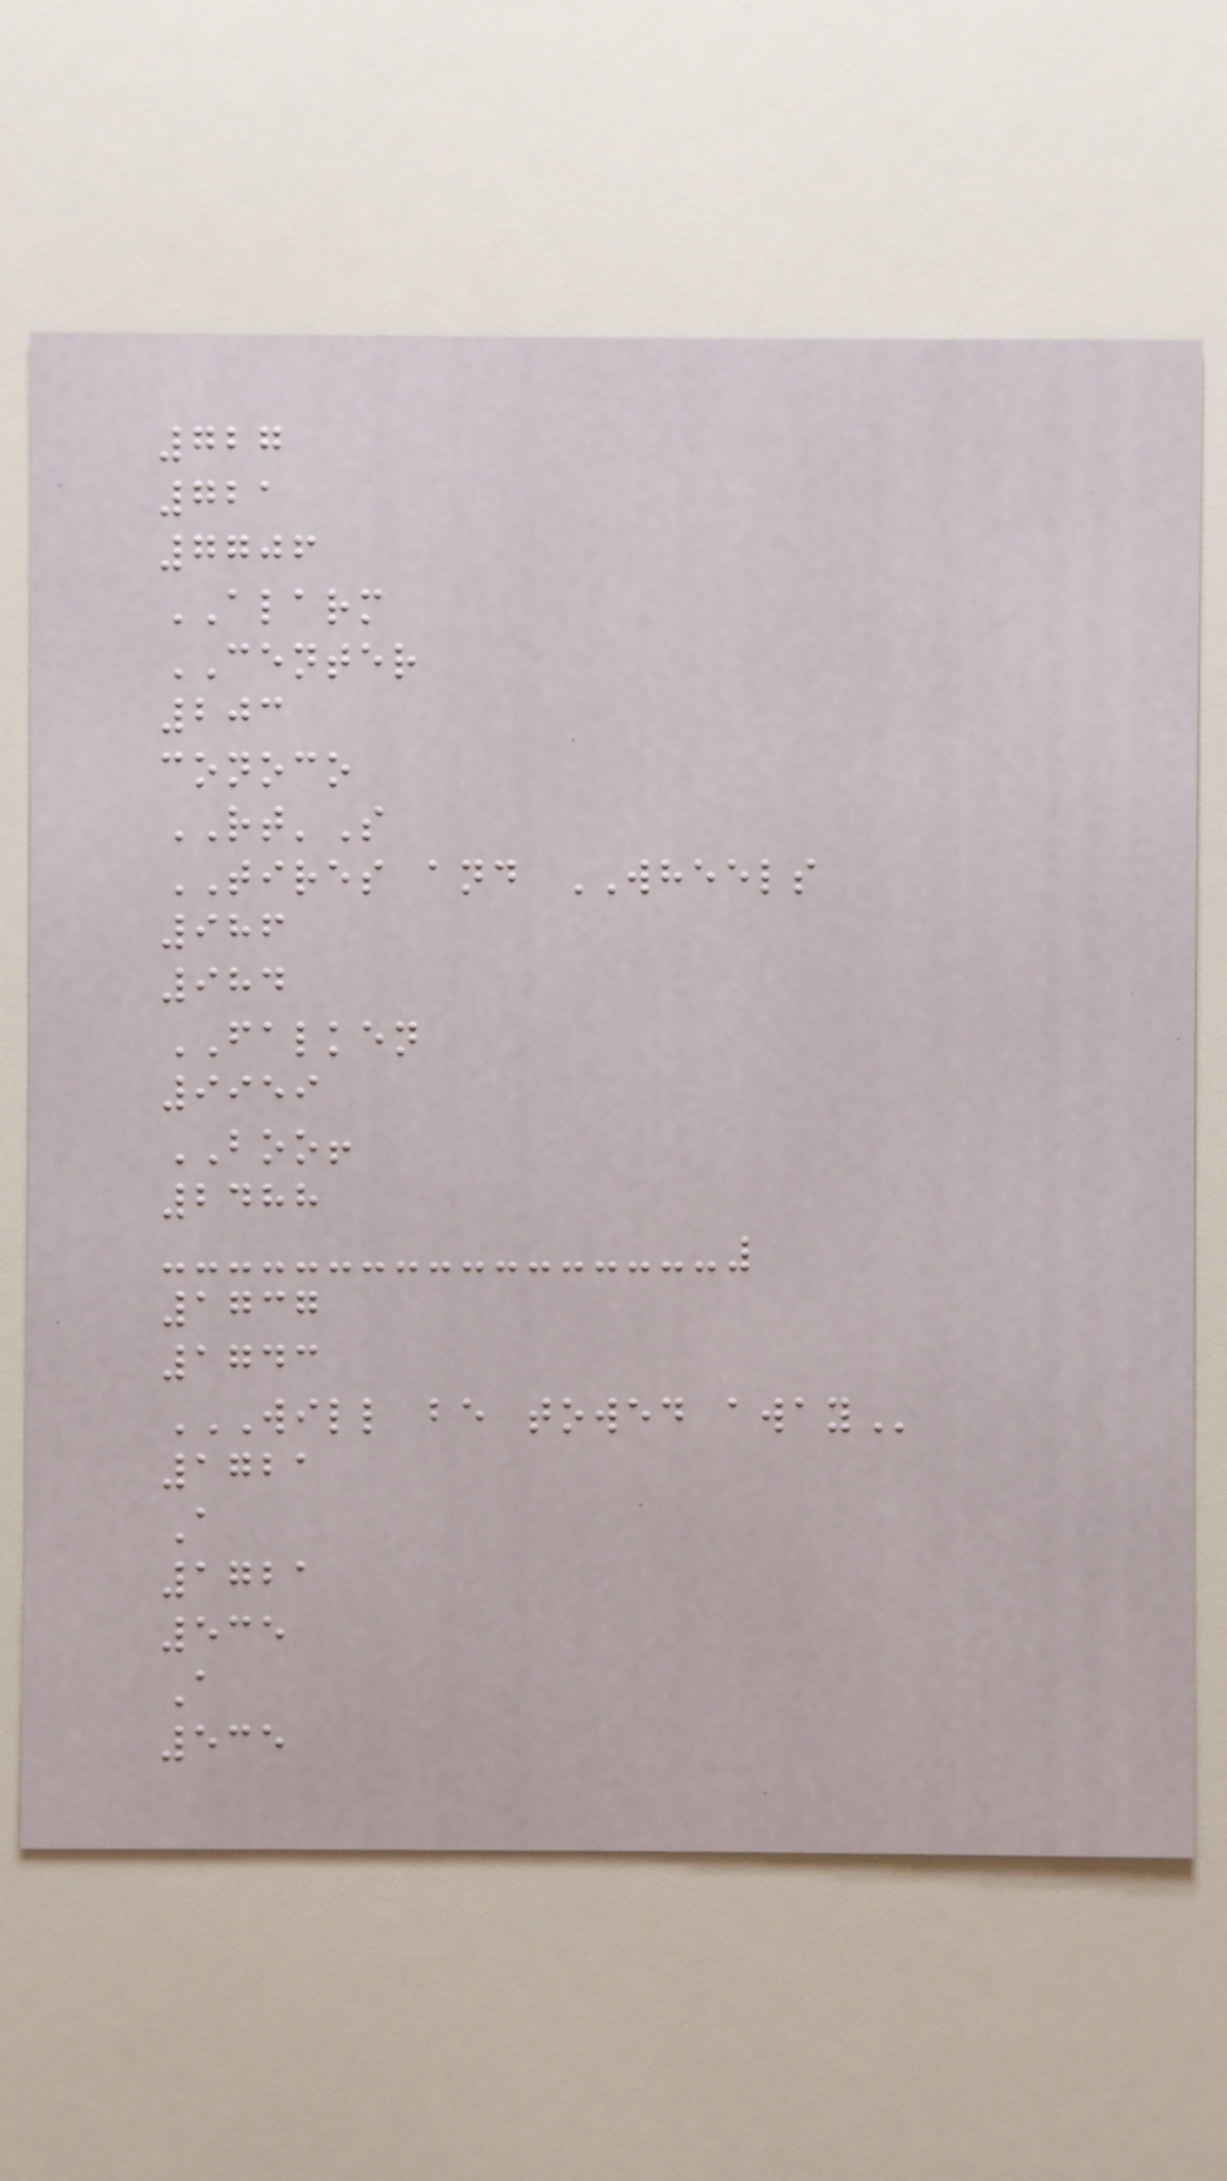727
721
7706
ALARM
CENTER
203
conoco
RT'S
TIRES and WHEELS
986
984
FALKEN
9959
BOO!
2488
1737
1743
WILL BE TOWED AWAY
1721
A
1721
535
A
535
